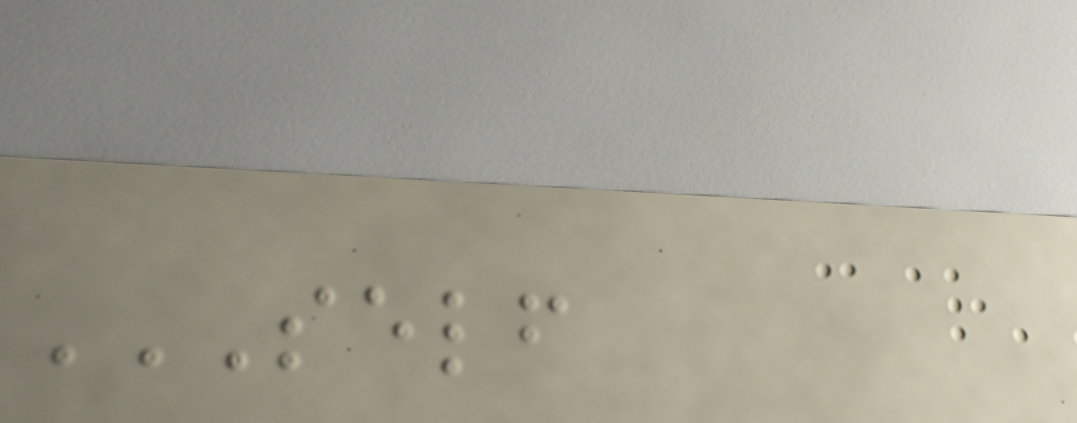SELF
